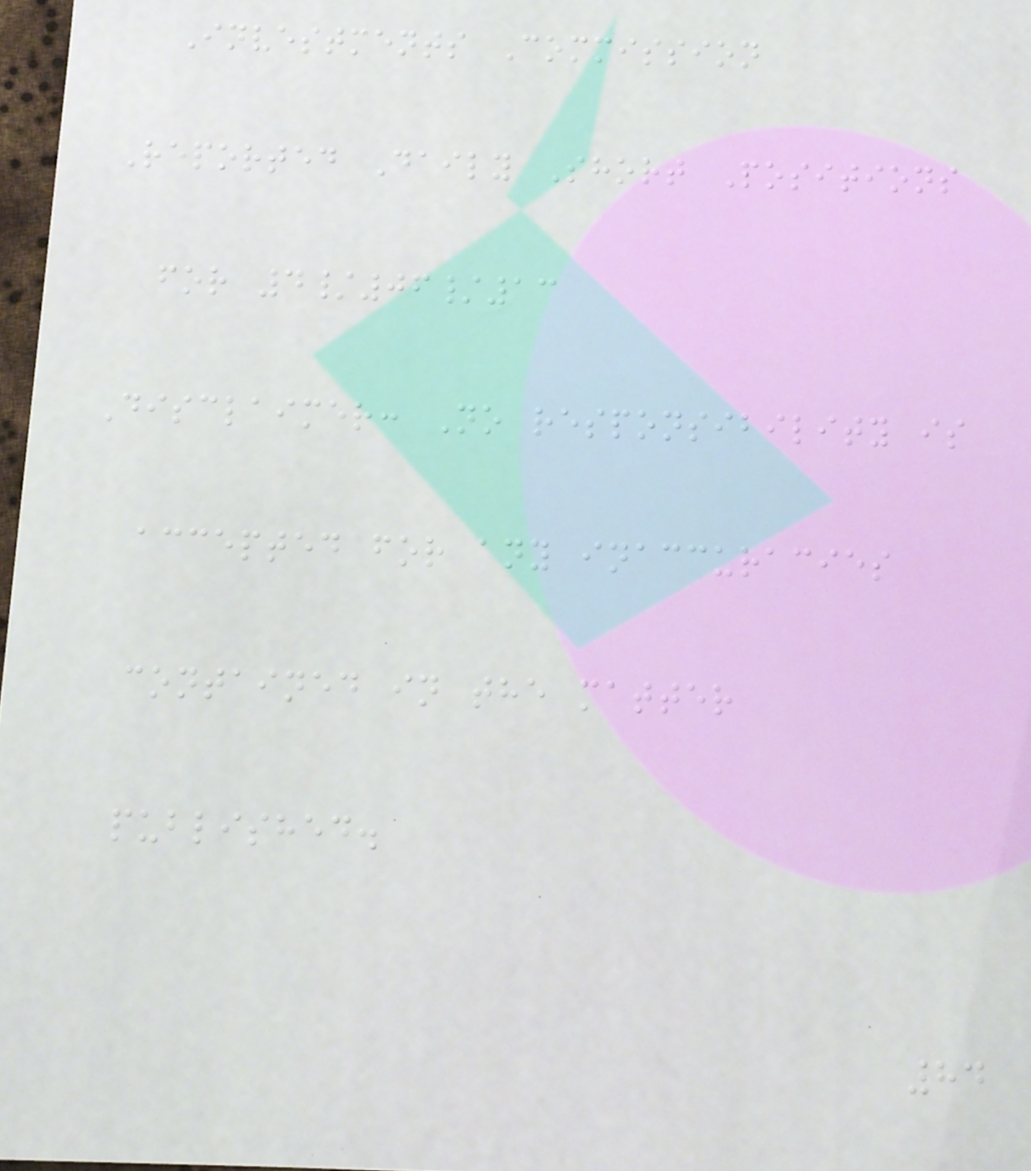Investments Commission
Reported Daily Short Positions
for 4/06/13
Disclaimer: No responsibility is
accepted for any inaccuracies
contained in the matter
published.
84
